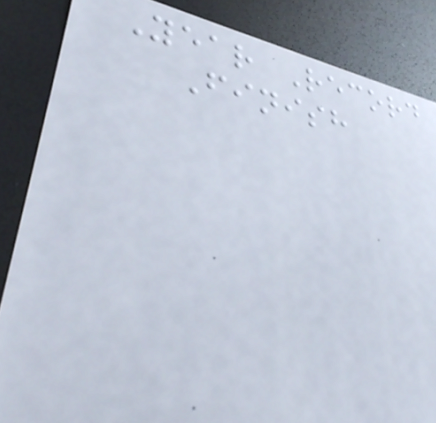Year Record
Finish
